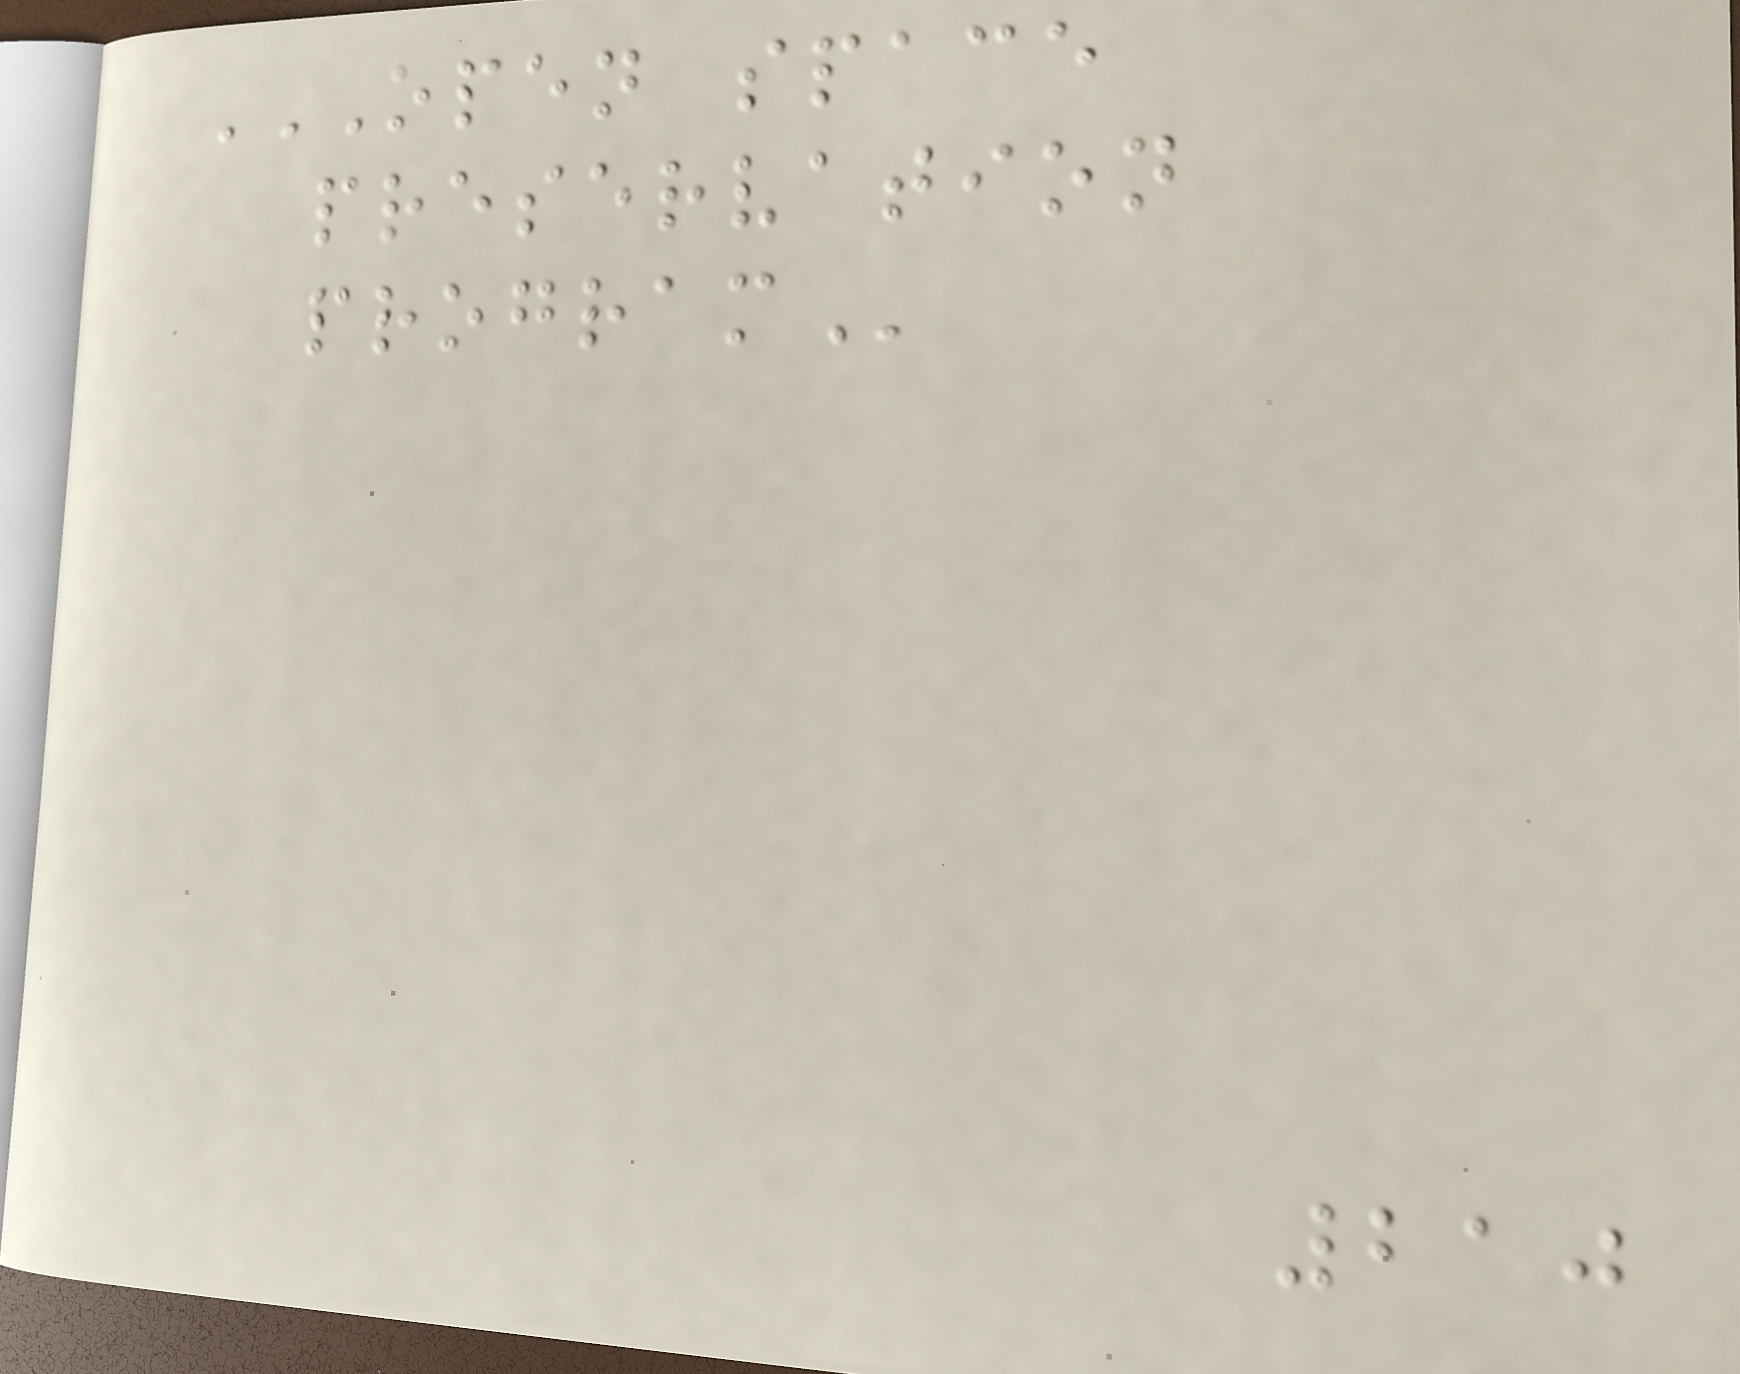OPEN SPACE
PRESERVATION
PROGRAM
210
